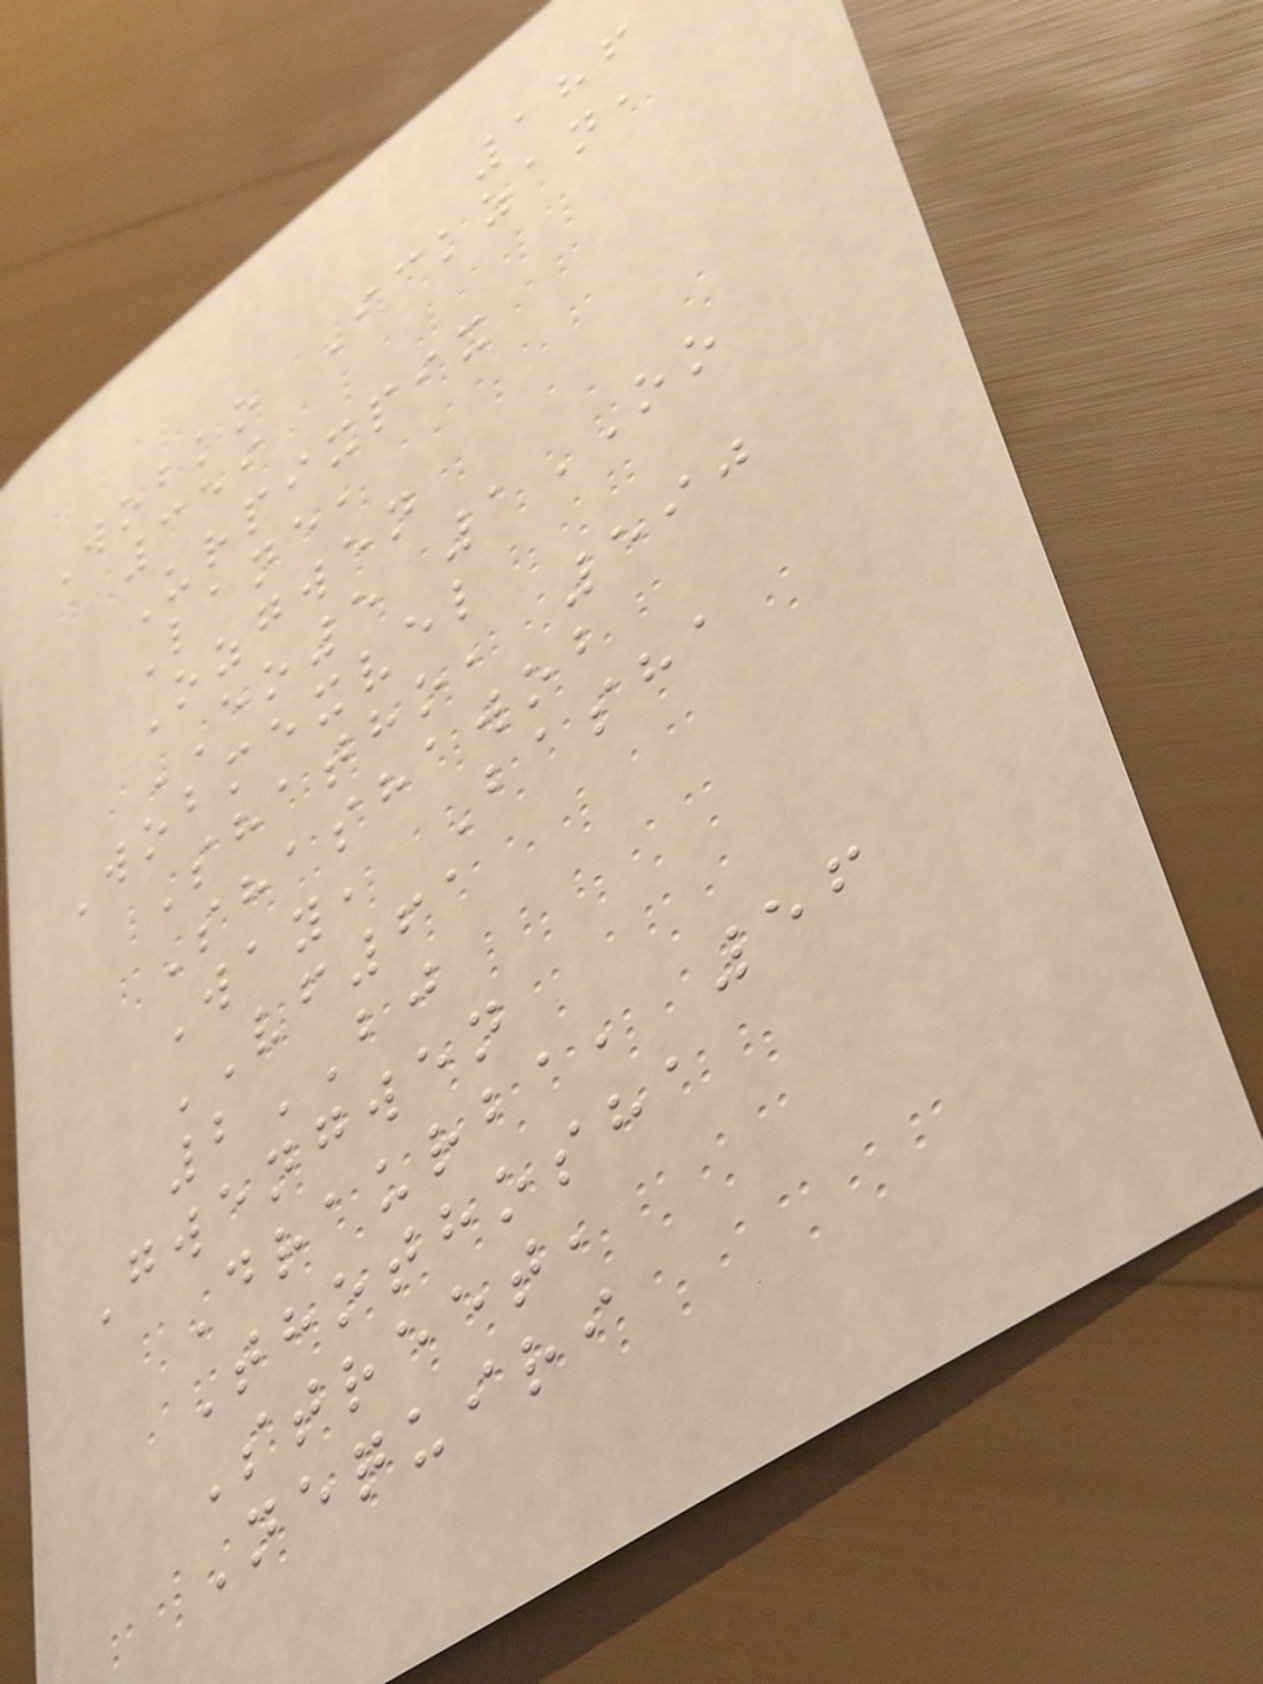186
Wobko Ickzan,
359
Urpixpix
Lane,
Ozgwen
EO5 1OO
Wobmexvel
Shatho, 590
Shashawob
Way, Basha
VF61
2BJ
Gwengwen
Draurba, 56
Thothosha
Street,
Nequiri
